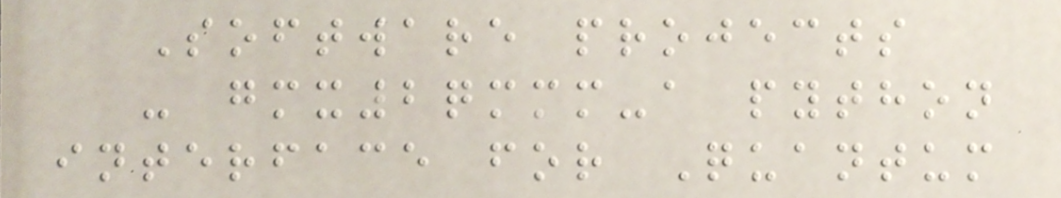Software projects
- gmx2qmmm-a python
interface for Quantum
